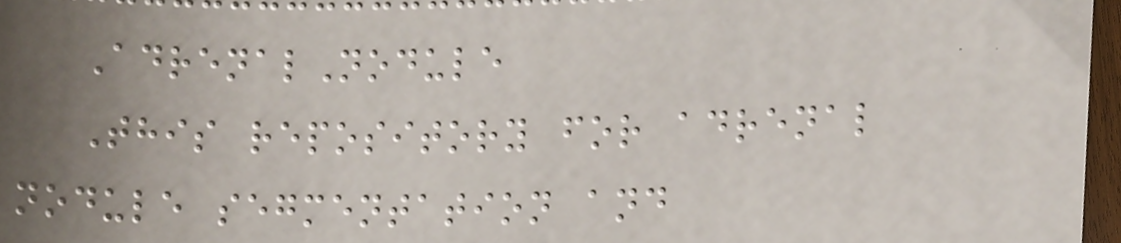AdrenalNodule
This repository for adrenal
nodule segmentation and
